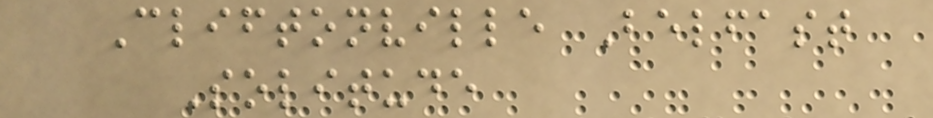Cliftonville Belfast
Solitude
